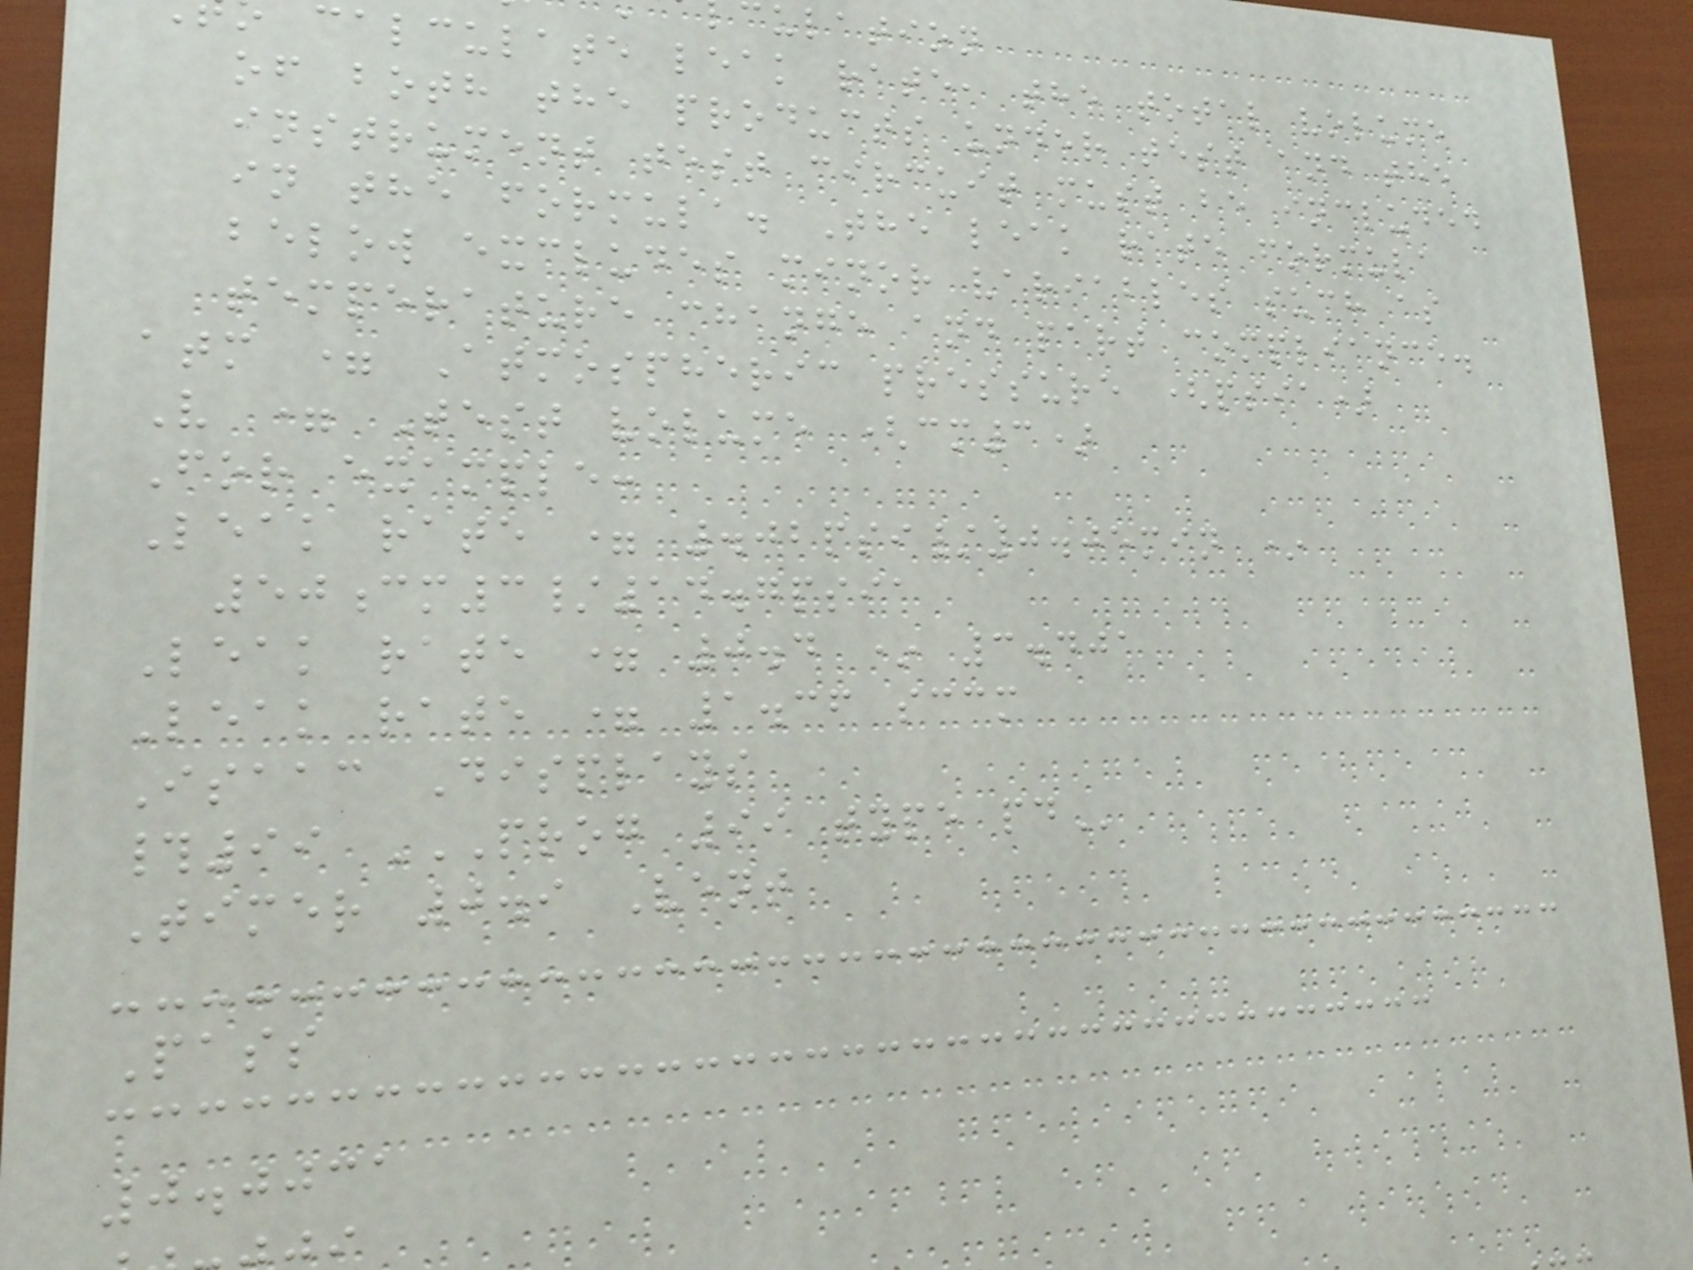ulation
calculate leak rate, the total volume
of both the products under test and the
instrument test circuit must be included
in the formula. The leak rate formula
below excludes minor variables such as
temperature change and part compliance.
atm = Atmospheric pressure (psia)
V = Test volume (cm3)
For example:
Leak rate = .02psi/0.05min *
50cm3/14.7psia
Leak rate = 0.4 * 3.401
Leak rate = 1.36 sccm
Isaac Displays
#99 PROG 99 TYPE PD
Timer 0.9 Vent
Pass
0.0031
